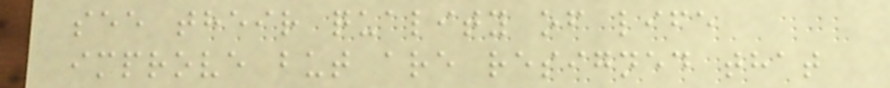see their quality of life
improve but are resigned that
